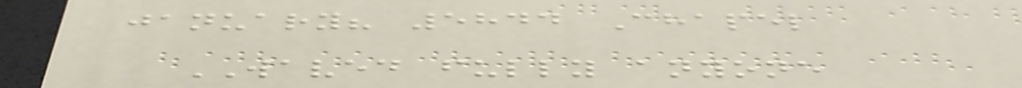january? 5844 Chapel
WAVED fully anyone
